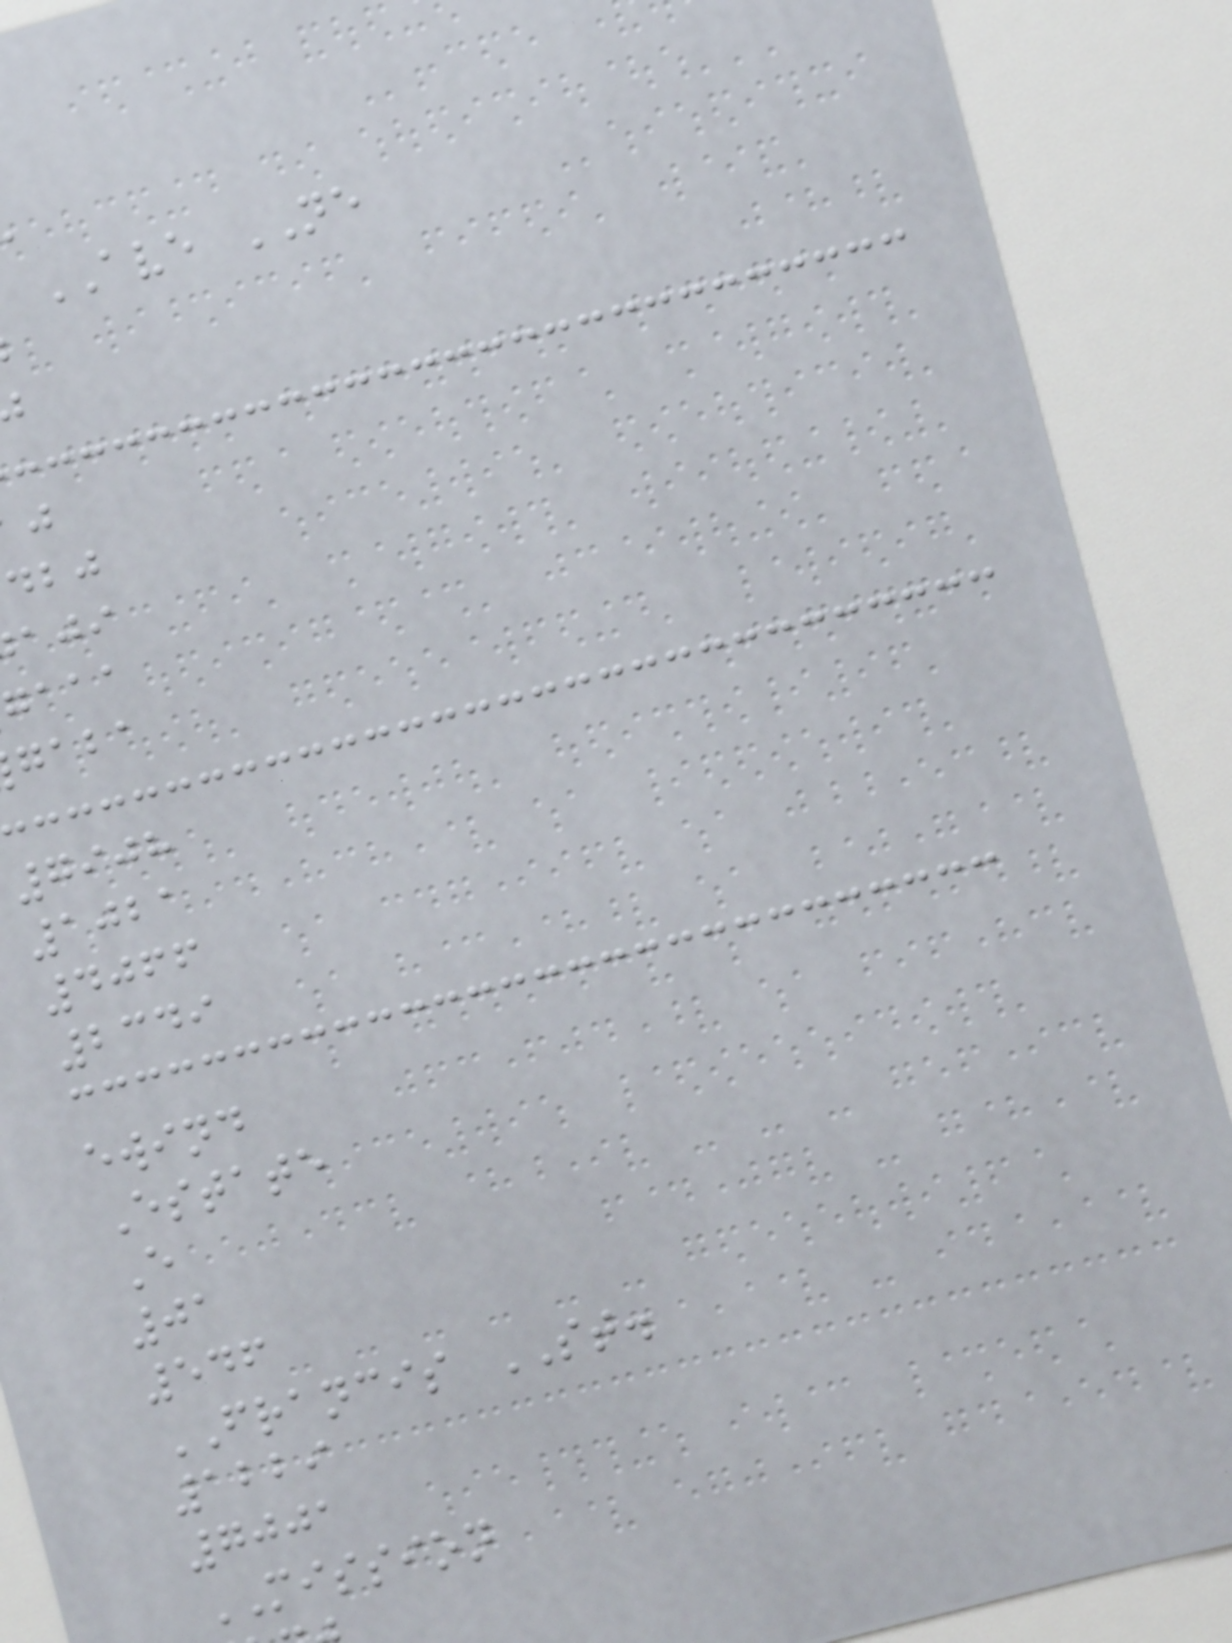AVE NE
gaaa
gaba
7908
1021
4066
2349
ewind
Estate
E
01
546
FRANCIS ST.
1229
7001
MISSION
